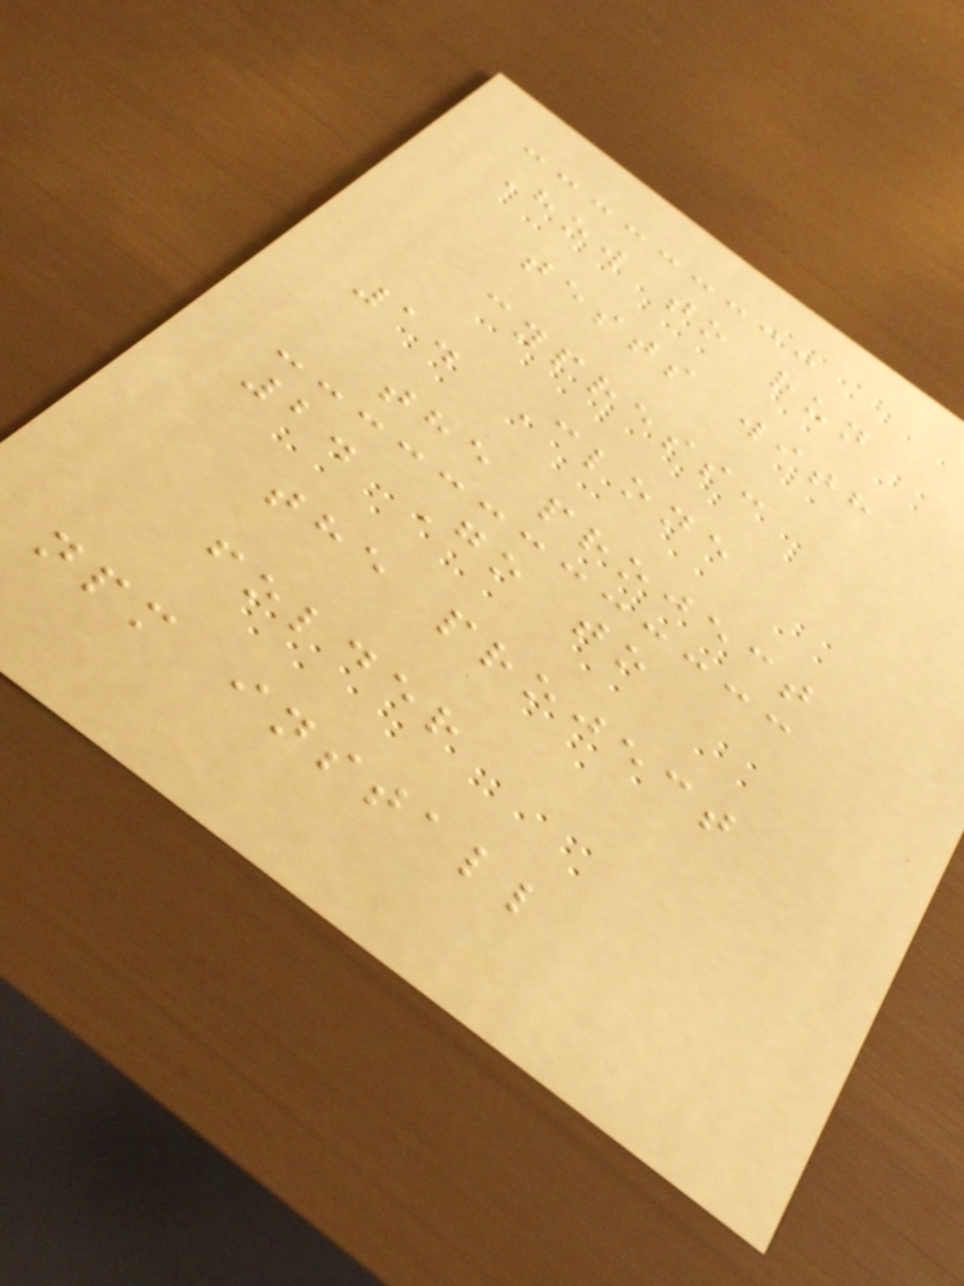How to run
tests with
cypress:
1. Clone
the project
2. Go to
the project
folder
npm install
